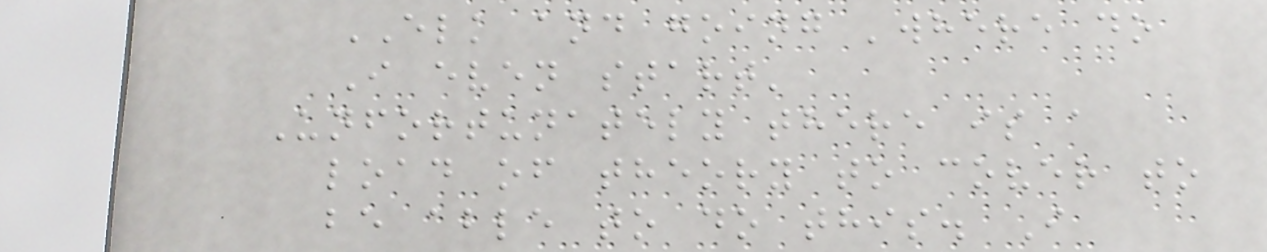ELK and going 'where do
I even start'
Unfortunately there is a
load of theory to cover to
be able to do this. I
